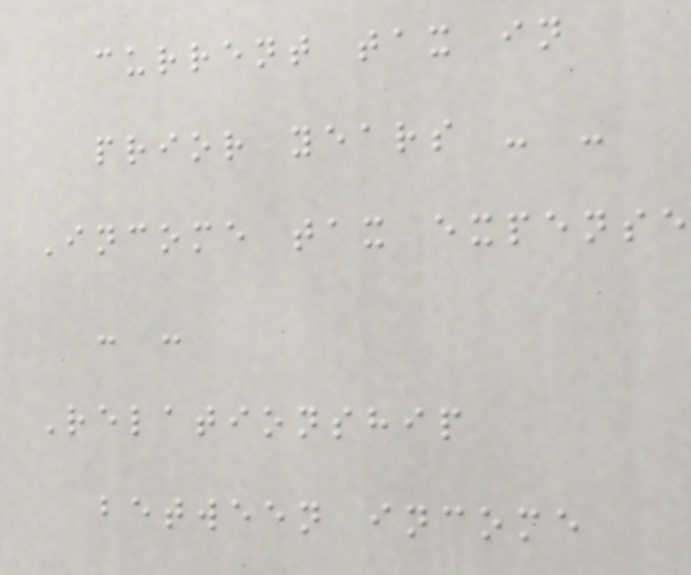current tax in
prior years - -
Income tax expense
- -
Relationship
between income
